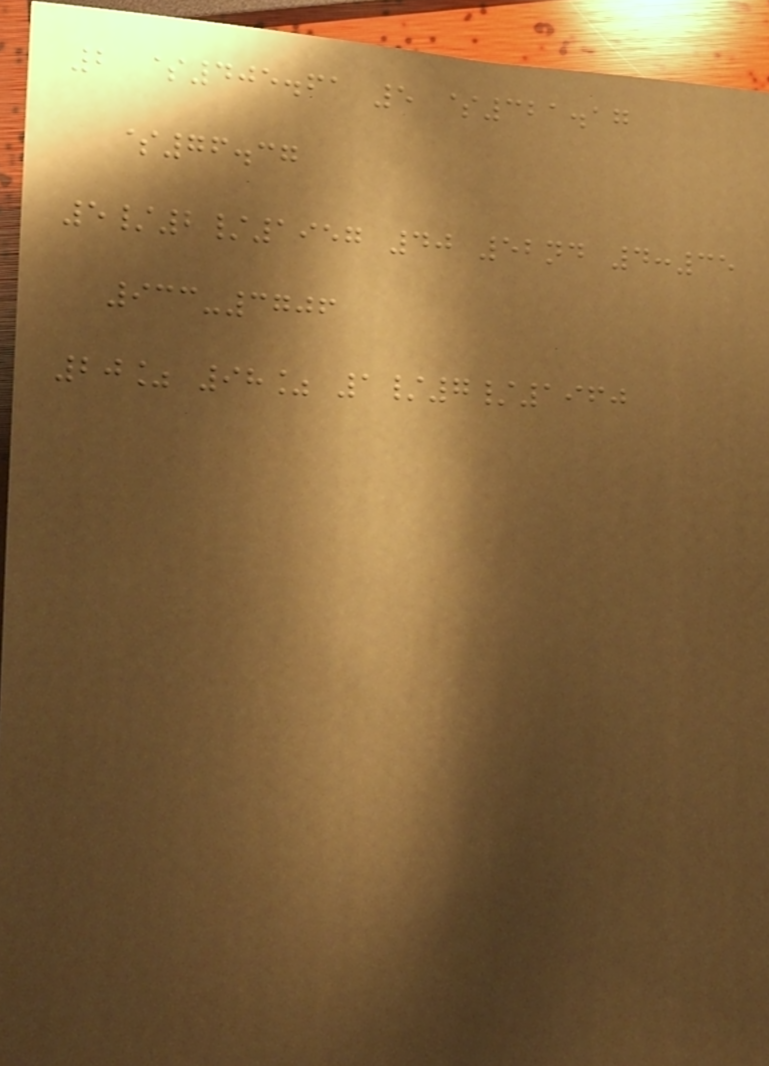2 $405.61 5 $321.17
$76.37
5/2/1957 40 52nd 4:35
933-3706
20% 98% 1/7/1960
